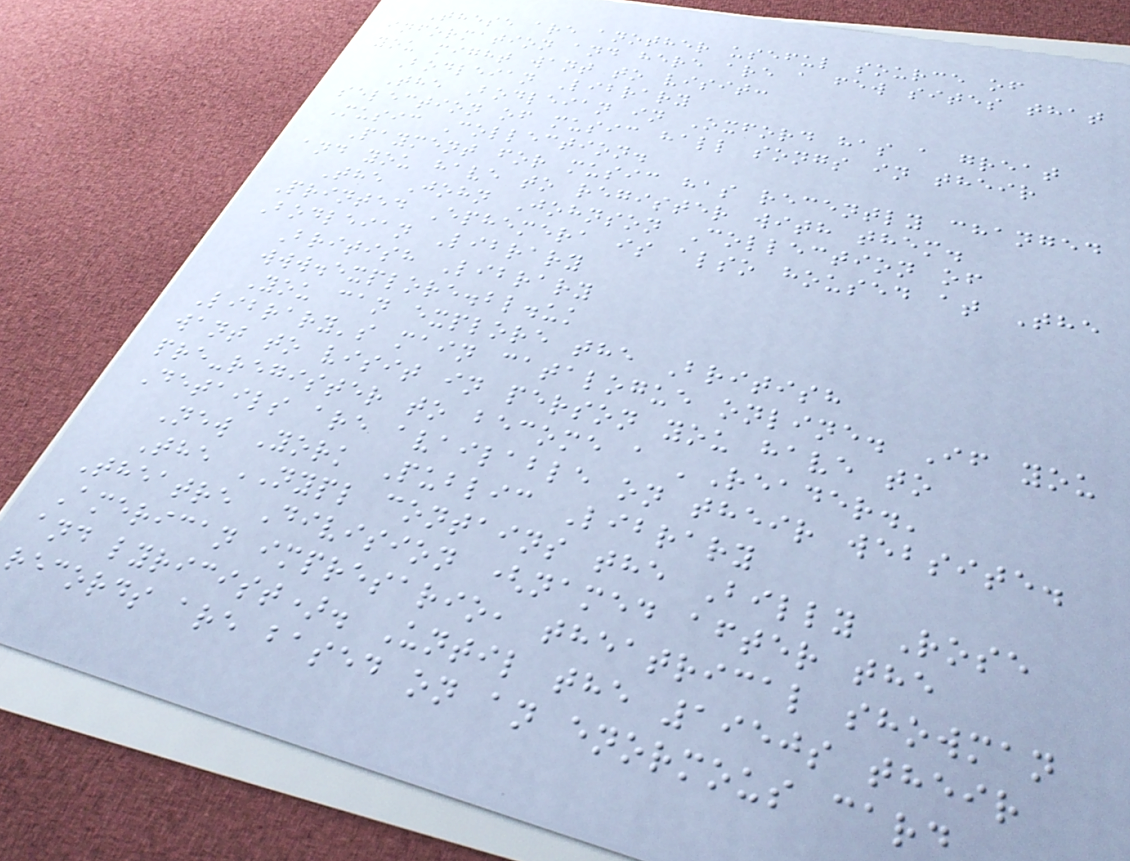These are another useful source of
information and here are a few sites that
you might want to visit:
Bodleian Library
The Bodleian in Oxford has a great
selection of music hall songs in their
Music Collection.
Payment for music has recently changed
and you have to register with them.
The John Johnson Collection of
Printed Ephemera is also housed at The
Bodleian Library
British Library
www.explore.bl.uk
You can explore the British
Library's main catalogue online. If you
want to visit in person you have to
pre-register to become a 'Reader.'
Details are available on their website.
New York Public Library
The NYPL contains the Billy Rose
Theatre Division (named after the
American impresario, theatrical showman
and lyricist). Until the 1950s their
records are based on an enormous card
